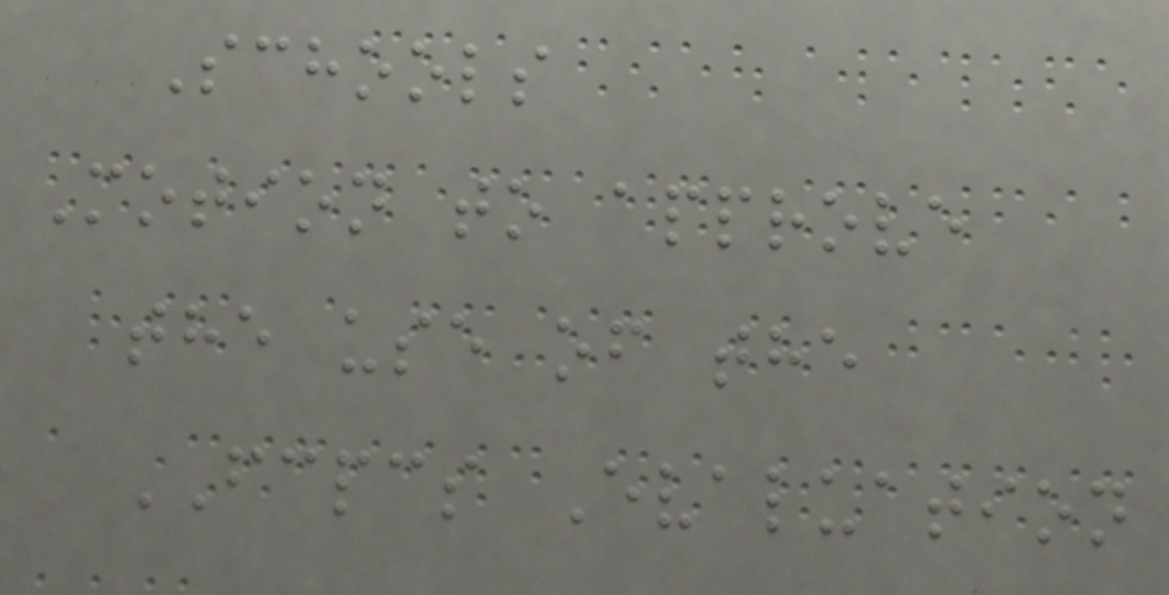Schools
Motion to approve
the use of the
FCPCS Evaluation
